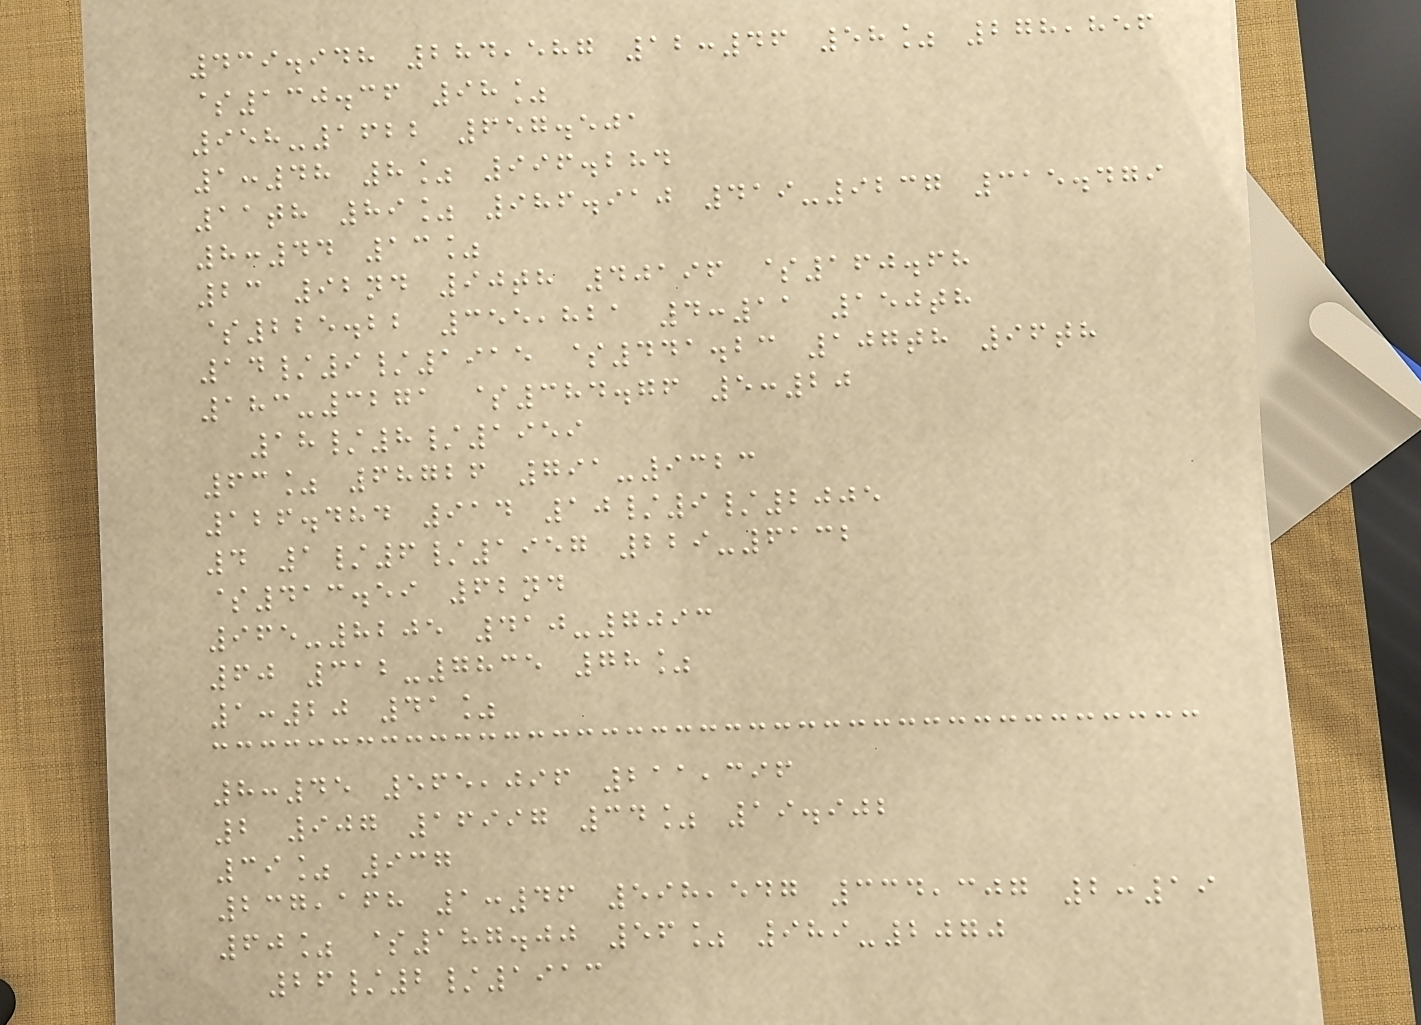439.948 284,587 12:46 58% 278,856
$130.36 98%
958-1622 657.501
1:48 8% 996.284
11th 89% 986.910 419-9237 315.479
8:44 13%
23 92nd 90th 40196 $160.68
$225.22 355,821 4:11 150th
14/9/1915 $441.23 107th 96th
183-3271 $384.76 5:20
18/8/1959
63% 68726 791-9323
126.484 914 10/9/2005
4 1/6/1957 229-6132
$413.59 62nd
965-8205 410-7093
60 312-7835 78%
1:20 41%
8:45 565,096 211,396
2 907 16997 34% 19.902
39% 937
237,168 1:46 598,547 334,307 2:19
60% $187.00 56% 989-2070
26/2/1913
